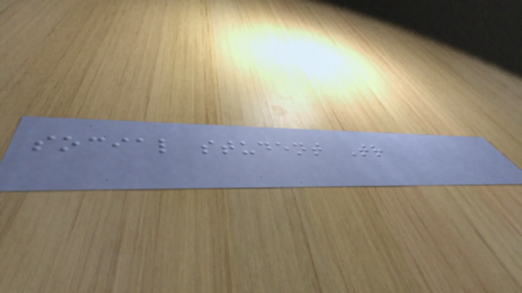social student Tr
